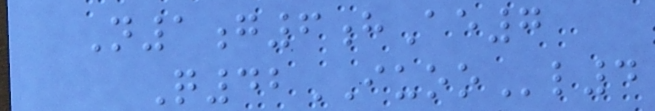N1g6hAe7
Q42IUOOl4
